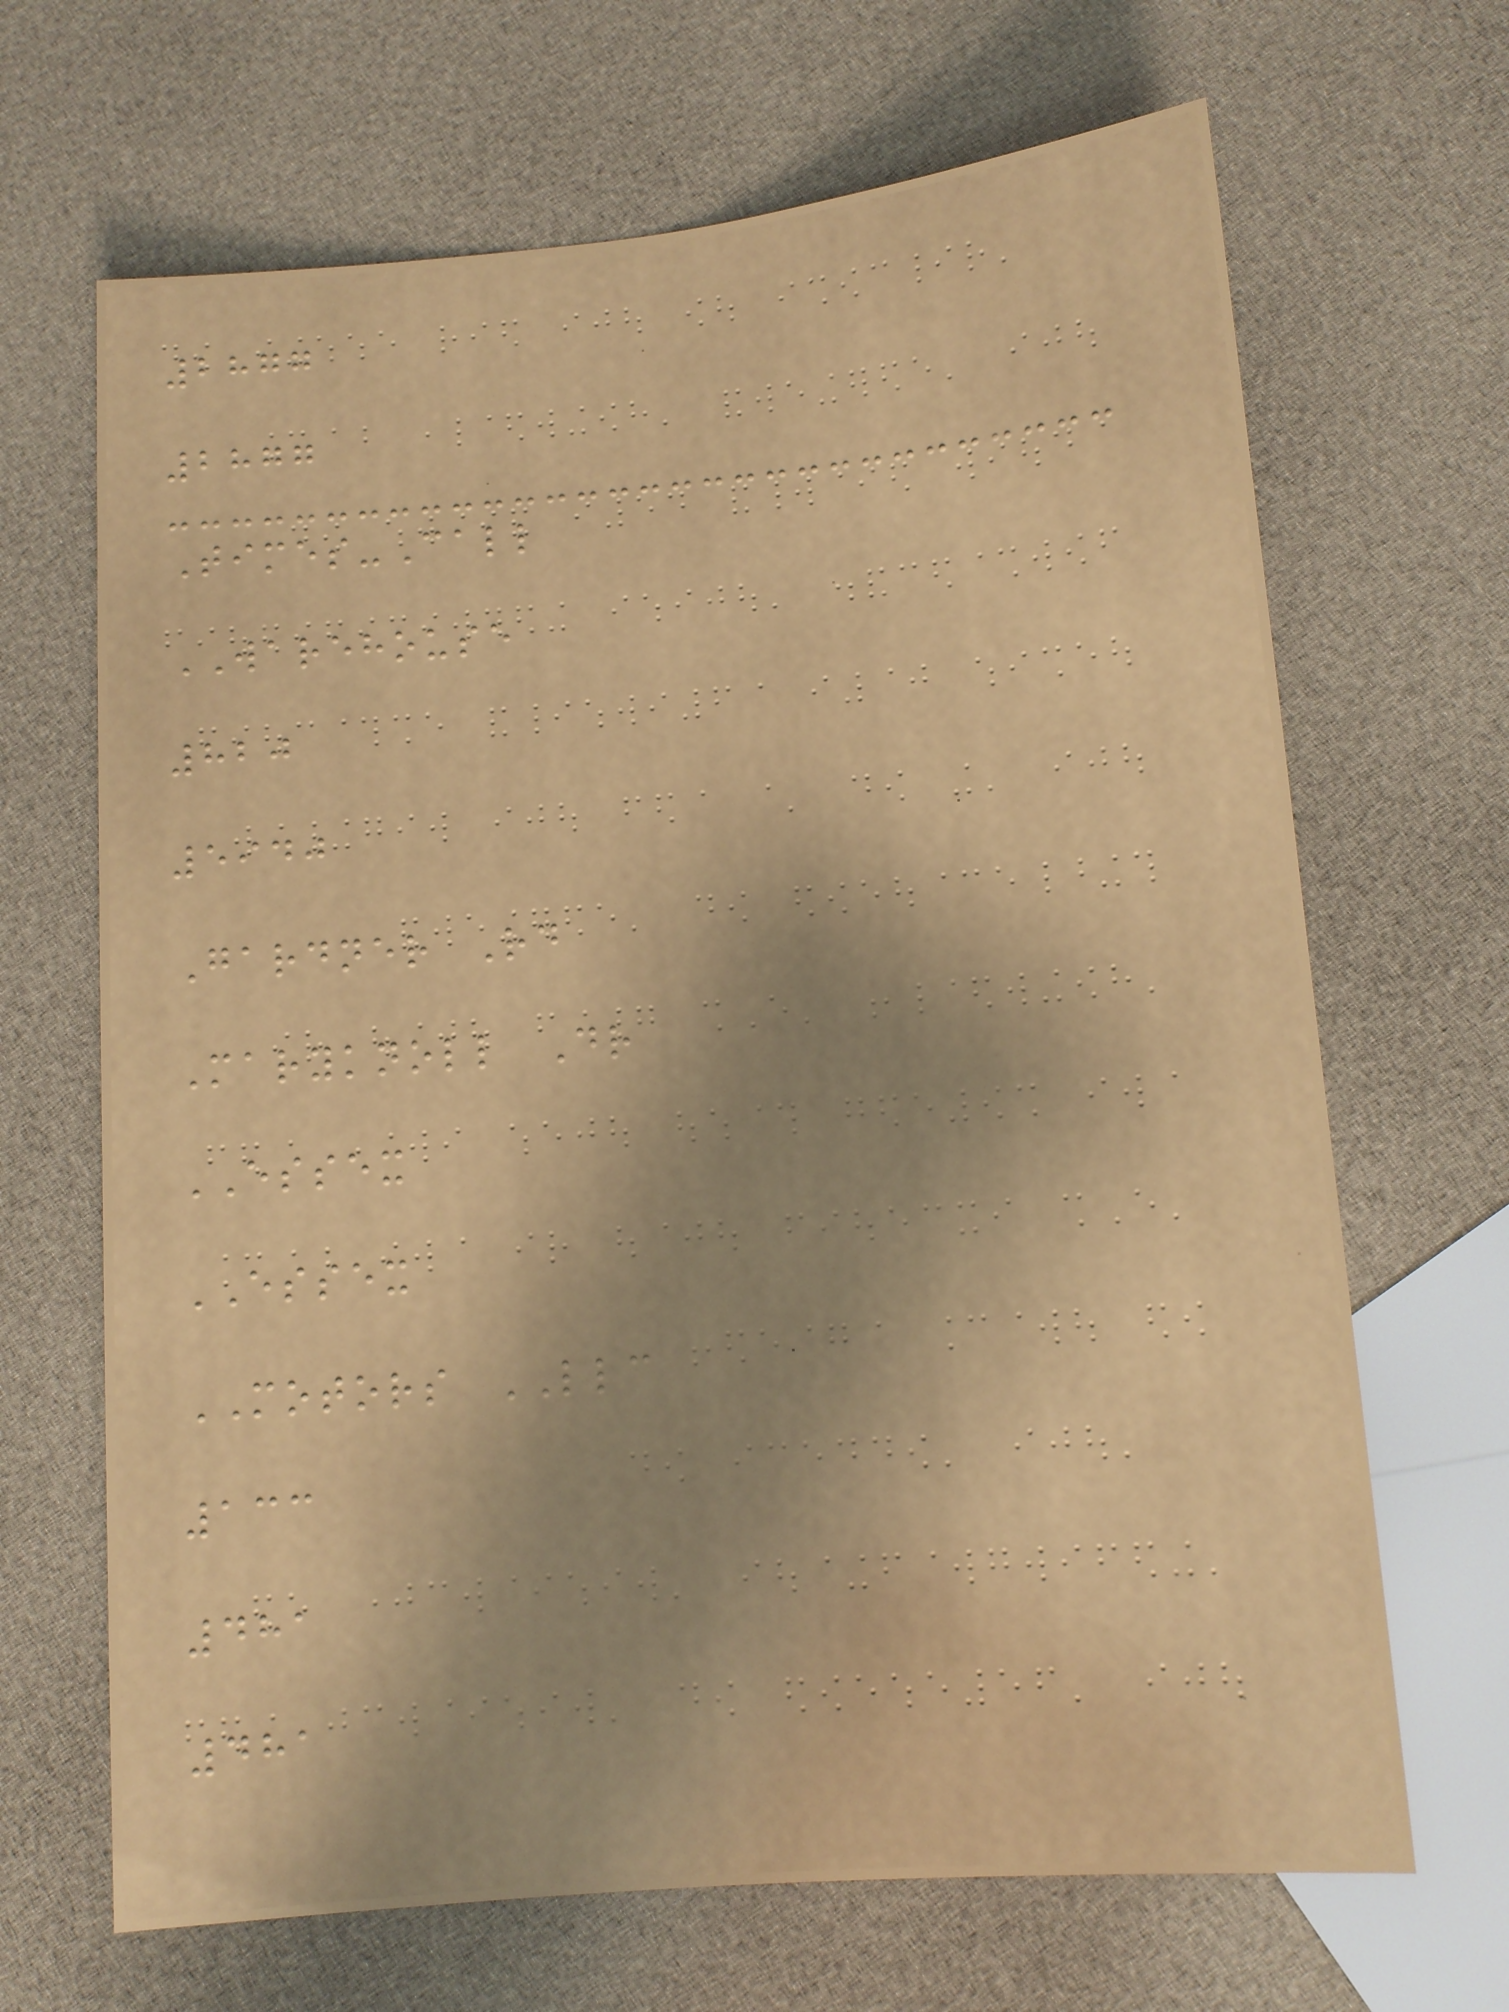2877
2877
Times-Call
WAREHOUSE
820
5940
Gardner Rd
Maryknoll Dr
ESSEX
ESSEX
MOTORS LLC
133
481
481
